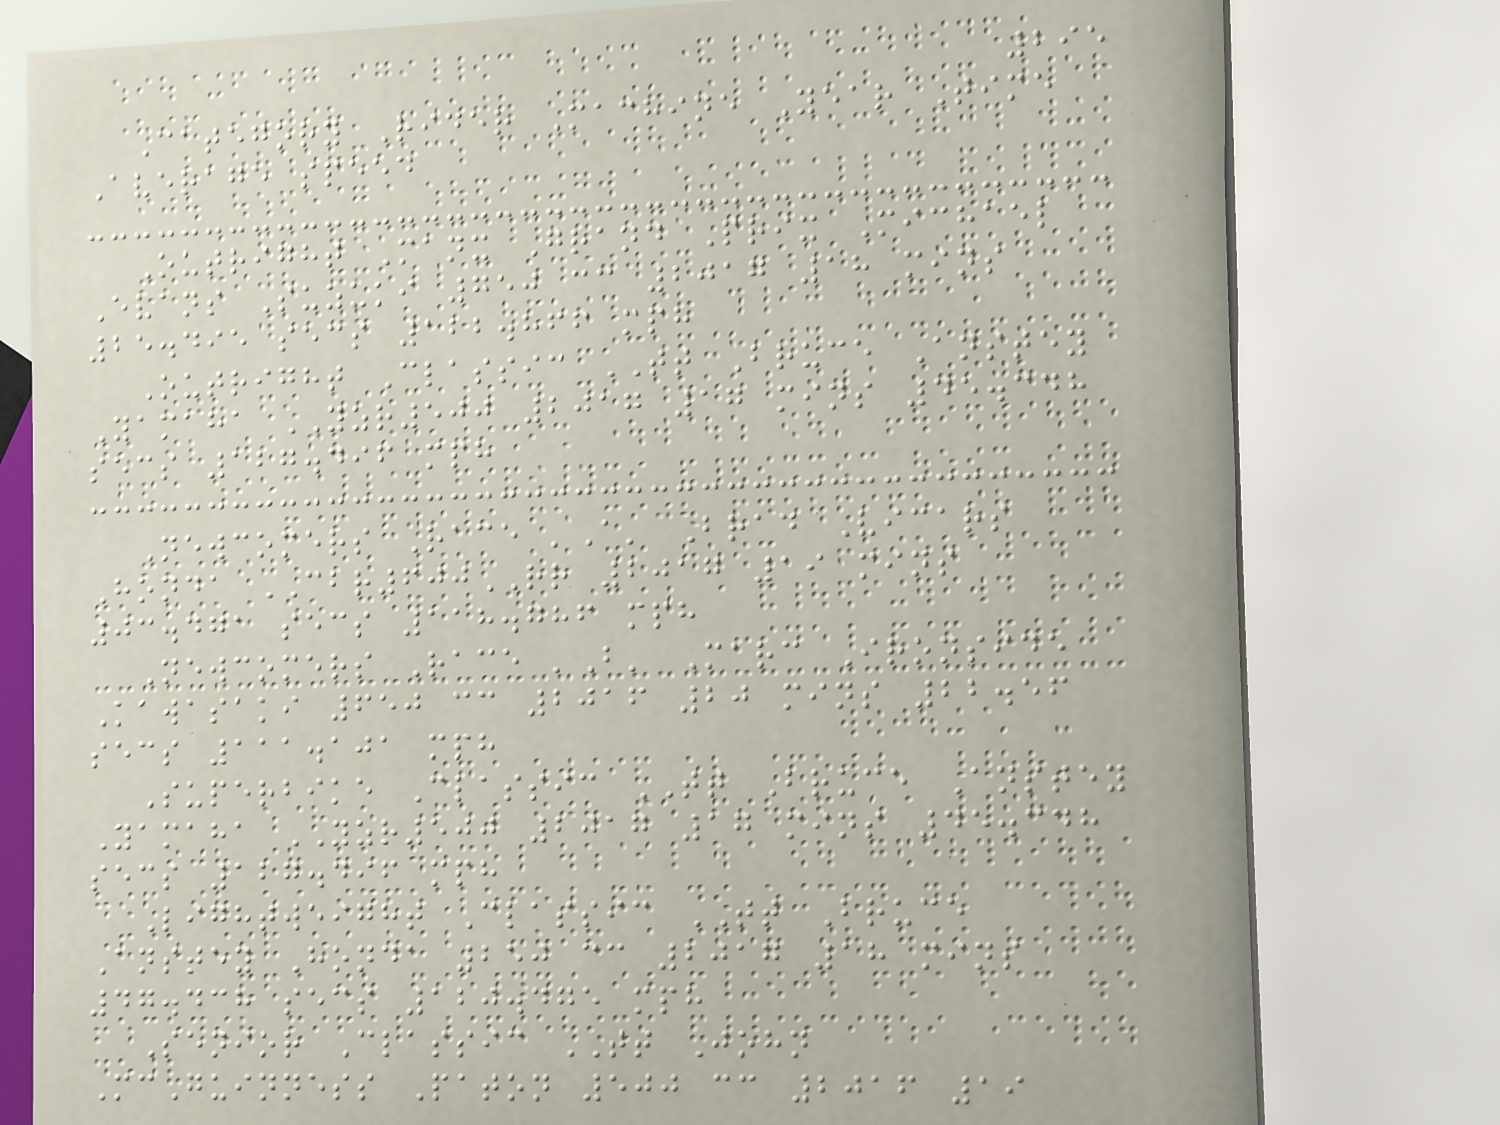295
Category Rider Machine Year Time
Average speed
Outright Manx Grand Prix Michael
Evans Suzuki 750 cc 2017 18 mins
25.495 secs 122.866 mph
Outright Classic TT Bruce Anstey
Yamaha YZR500 2017 17 mins 45.348
secs 127.496 mph
Newcomers Race 'A' Brad Vicars
Honda CBR600RR 2017 19 mins
03.471 secs 118.786 mph
Newcomers Race 'B' Marc Ironside
Kawasaki 650 cc 2016 20 mins 22.56
secs 111.101 mph
Superbike Classic TT Bruce Anstey
Yamaha YZR500 2017 17 mins 45.348
secs 127.496 mph
Lightweight Classic TT Bruce
Anstey Honda 250 cc 2017 18 mins
47.438 secs 120.475 mph
Senior Classic TT John
McGuinness Paton 500 cc 2016 19
